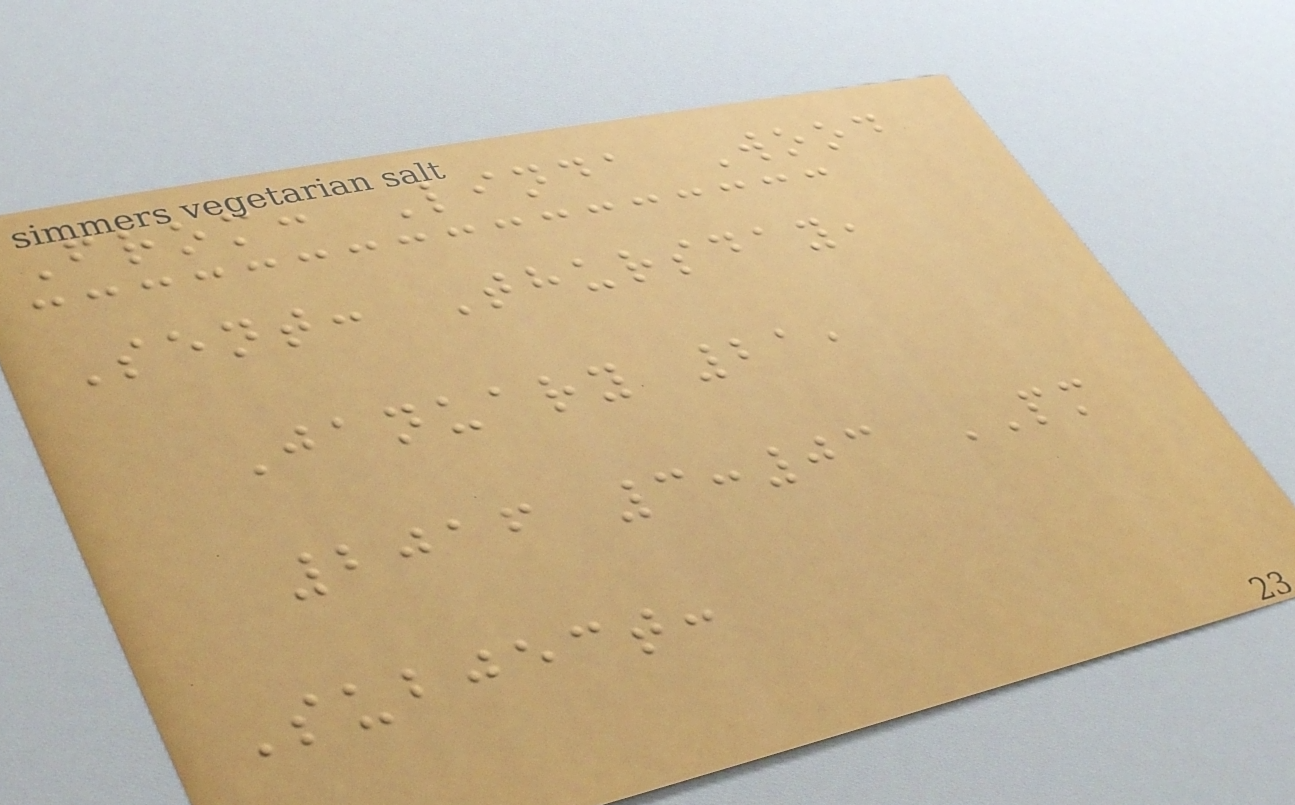From: Linda Wood
Sent: Thursday,
January 21,
2016 3:03 PM
Subject:
